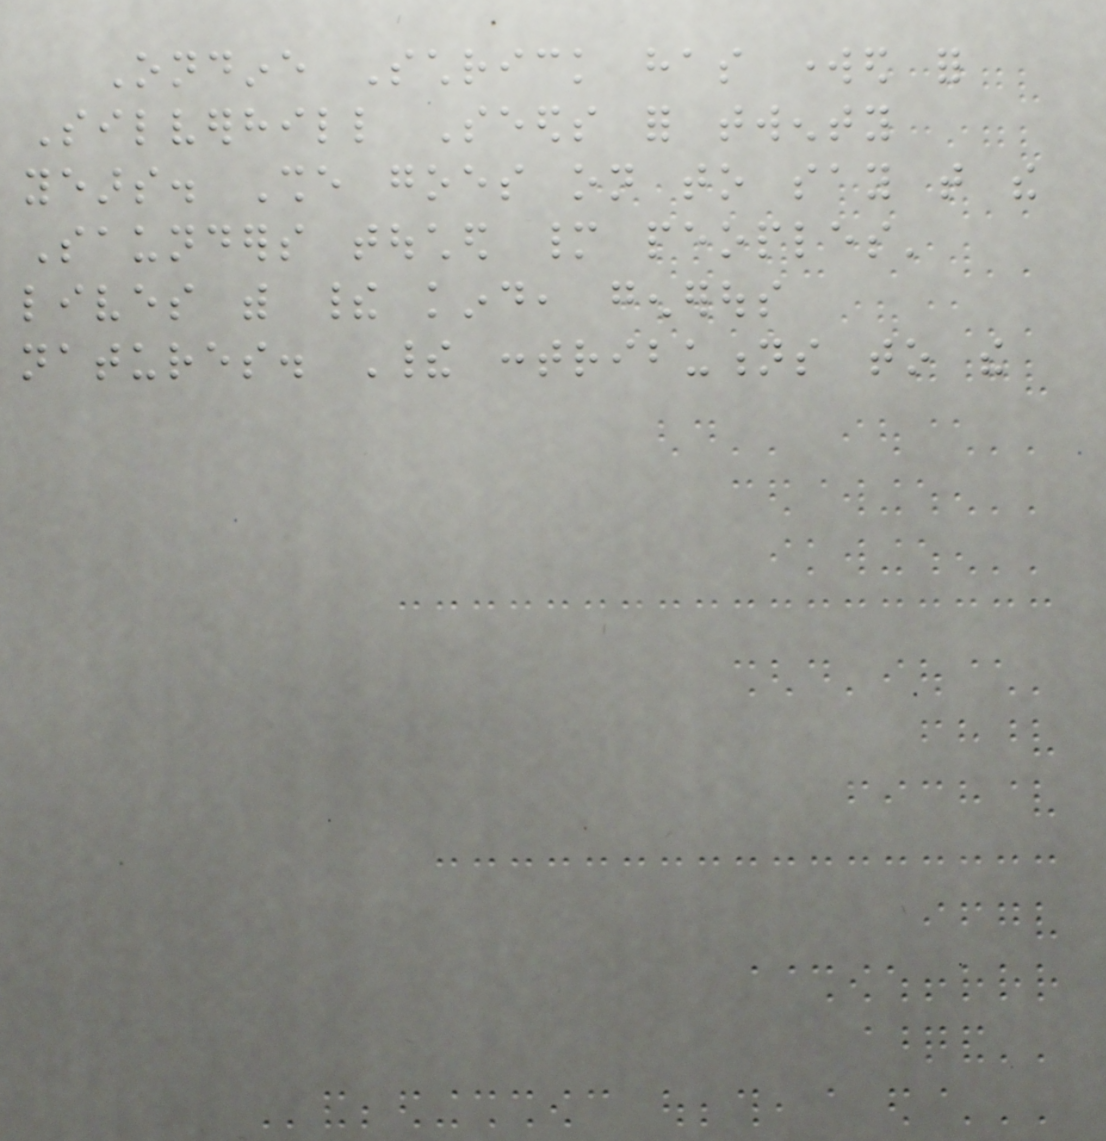Ondine Schrick has worked for
Silverhill Seeds for twenty
years. She goes on to say that the
Saunders touched many peoples'
lives with their kind, generous
natures. Their contributions to the
